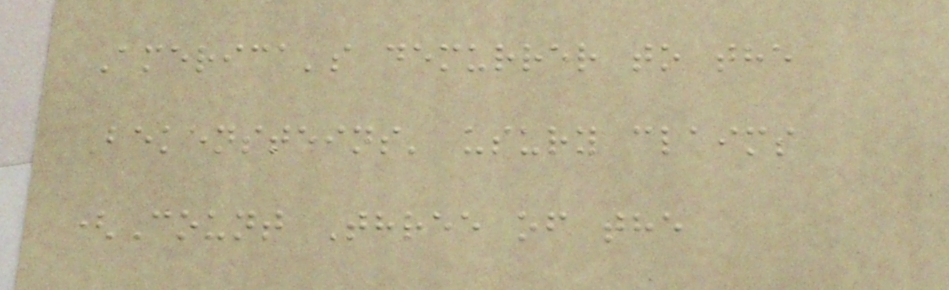America's demurrer to the
Bekensteins' usury claims
(Count Three of the
